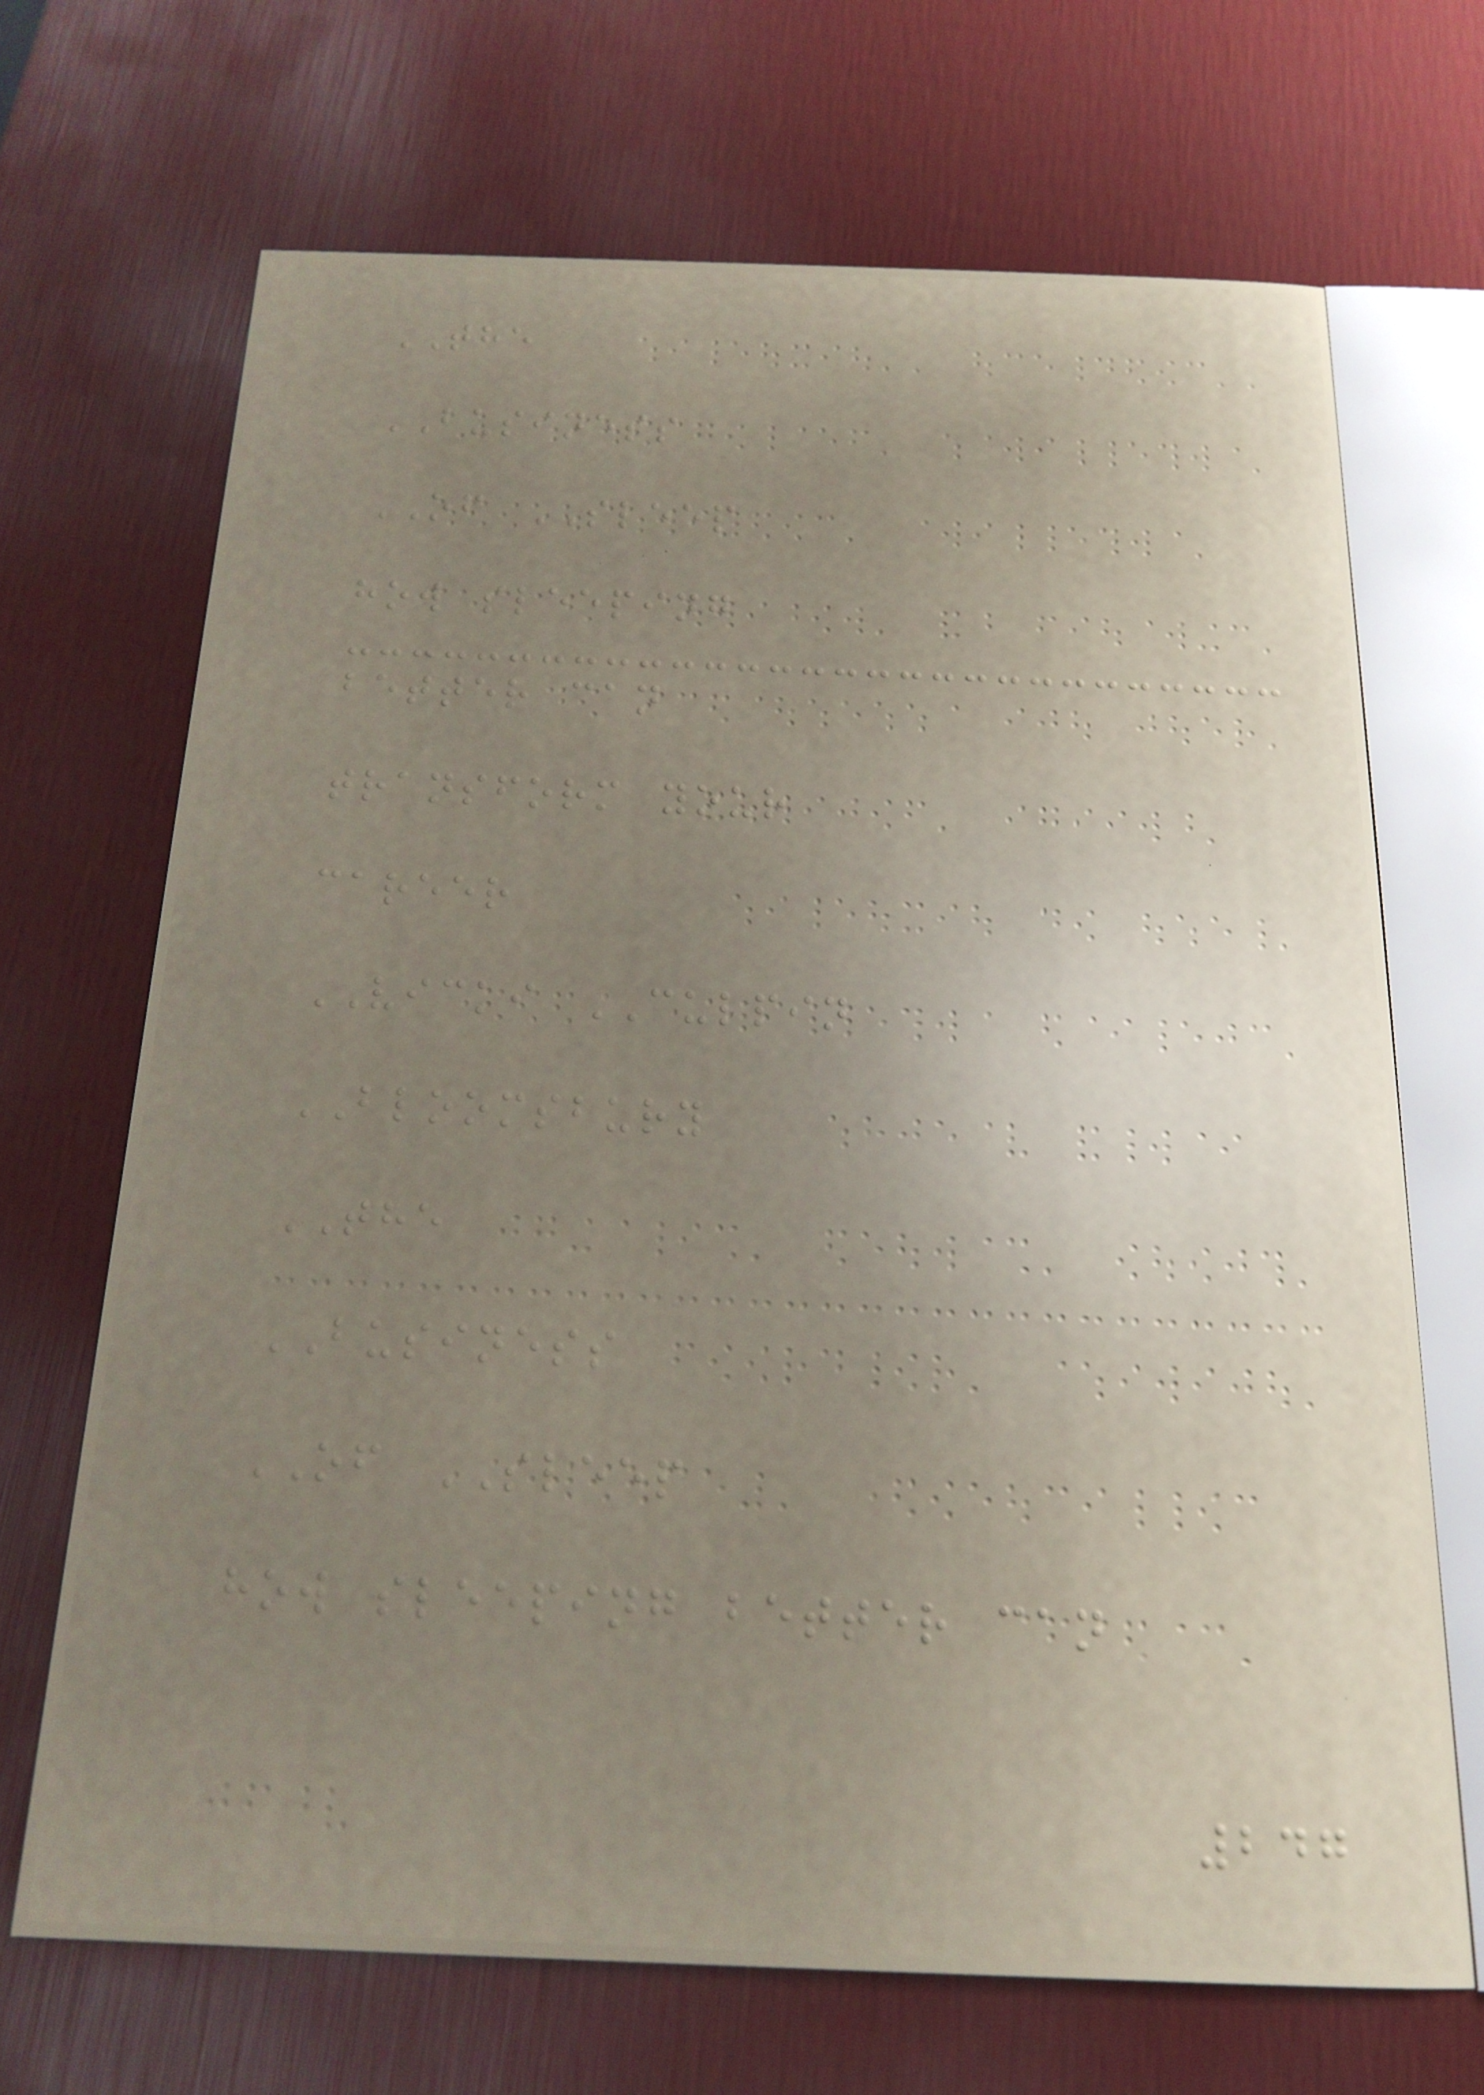THE
BUSINESS
OF SLEEP
how sleeping
better can
transform your
career
VICKI CULPIN
BLOOMSBURY
THE
BUSINESS
OF SLEEP
how sleeping better can
247
